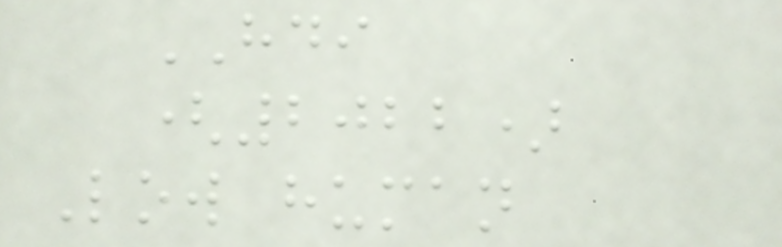HDI
(2022)
Low human
